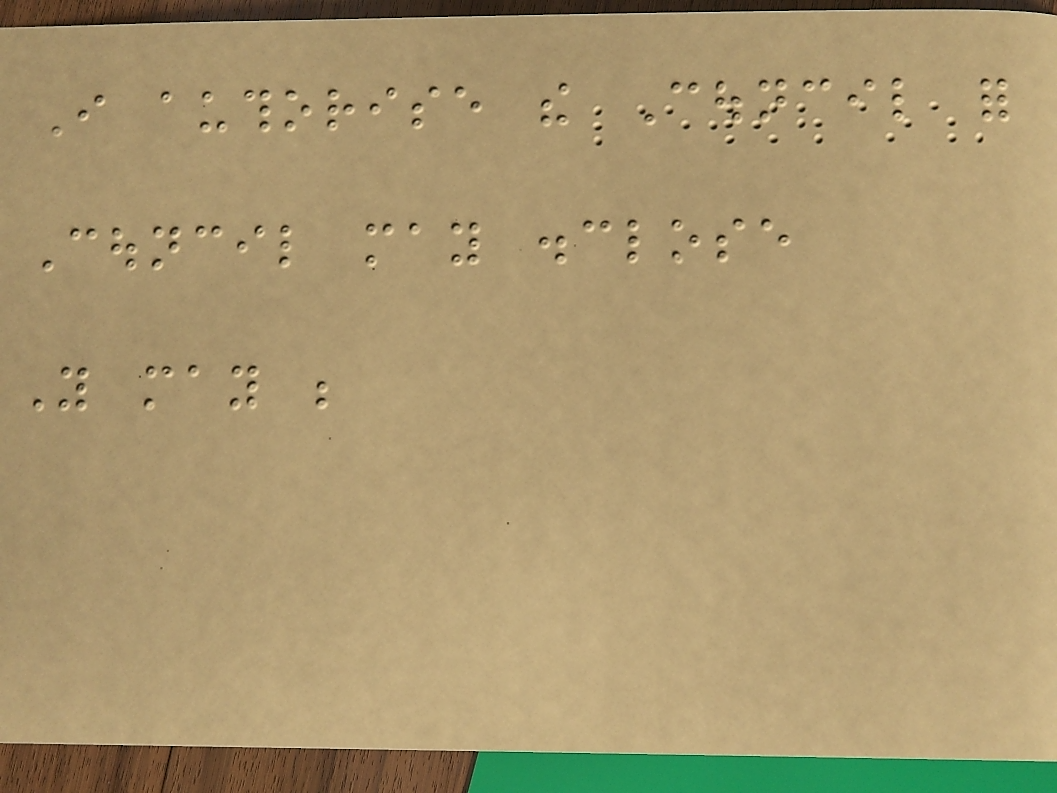I authorise the Council for
Council may disclose
You may be
